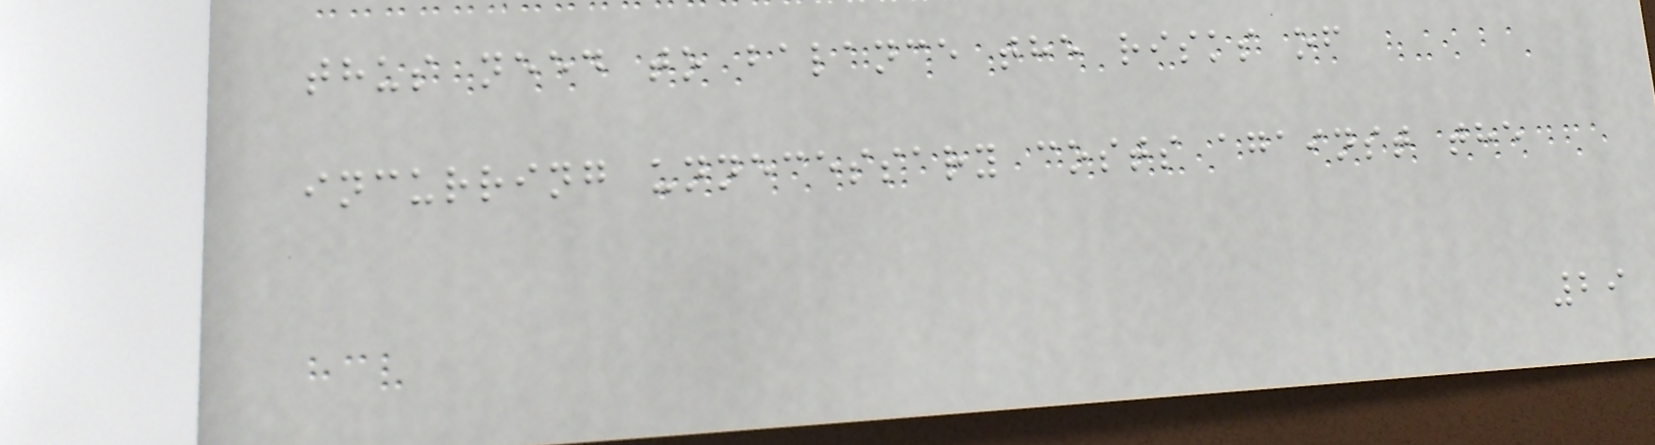thus need to balance the risks of
incurring unnecessary costs against the
29
